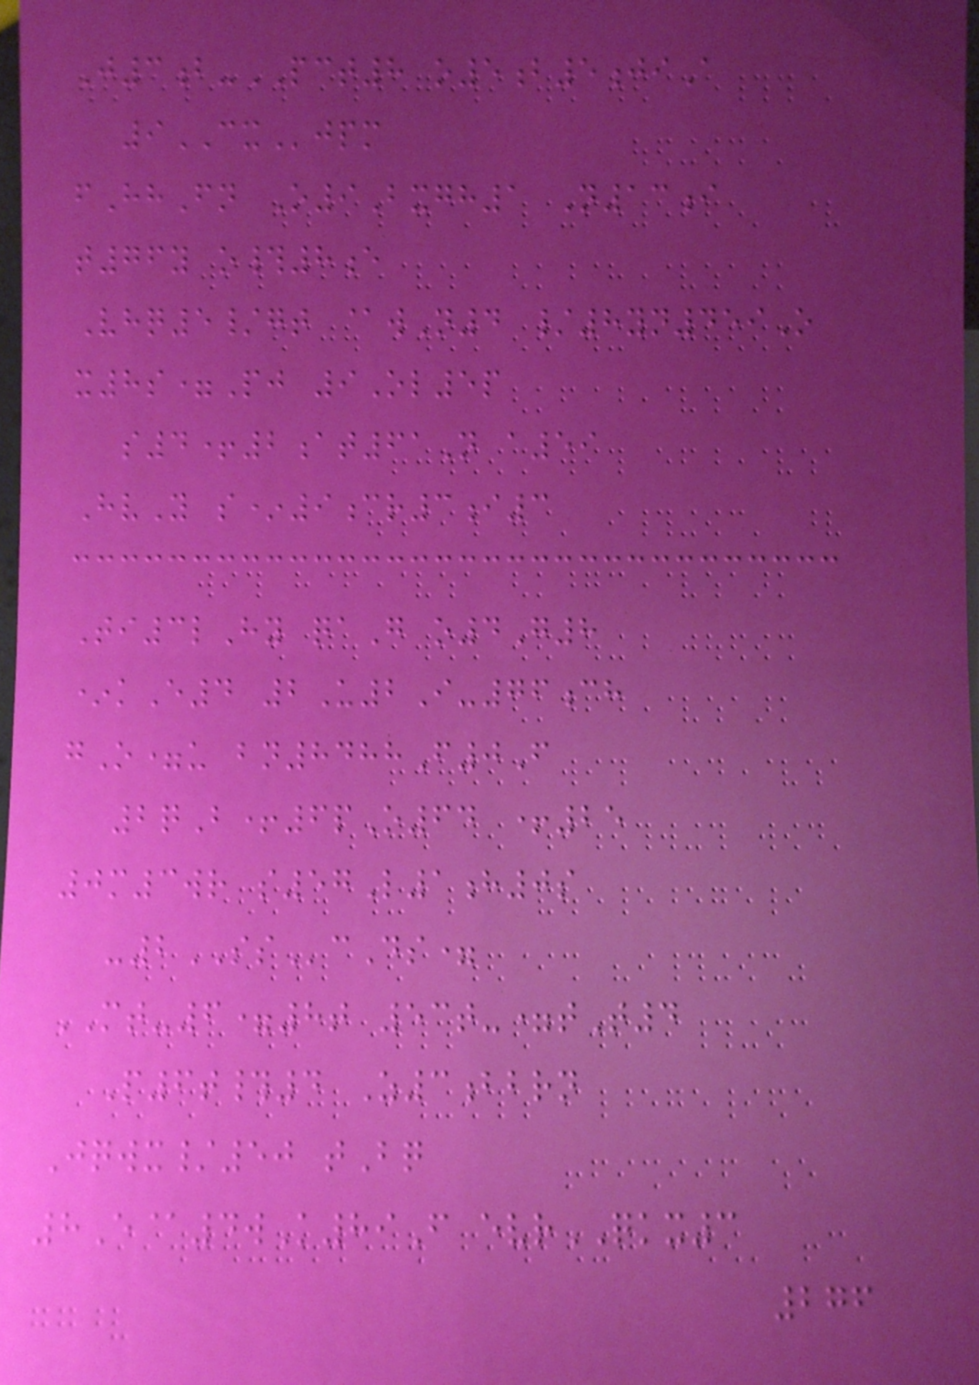J3b-PCT8 o5b5jiA
9CXjpm
fHhFn O9Bxgh1 N13i
t76y o#8e
Vhq5/gt @wN4 /8yn459O
x8s=Pj 9Ol5p
s4+2at61N a59
HvY s*9cr3i3
Ti3lHy qaG o4G8
*kE4 2U2I-76ch
gO=u bn8488F0F
2qB+6pO64 +25
0m3wr s57L1h0s
-2SScDs=
MT-6=8t 53t-=tT4
P6t#4 Z3bbrn
Jqwx/50 tBq
8E@4wK89F evrQKX3
276
